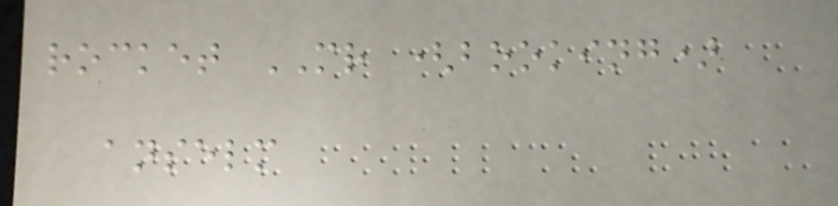rocket MR (booking)
anselm
